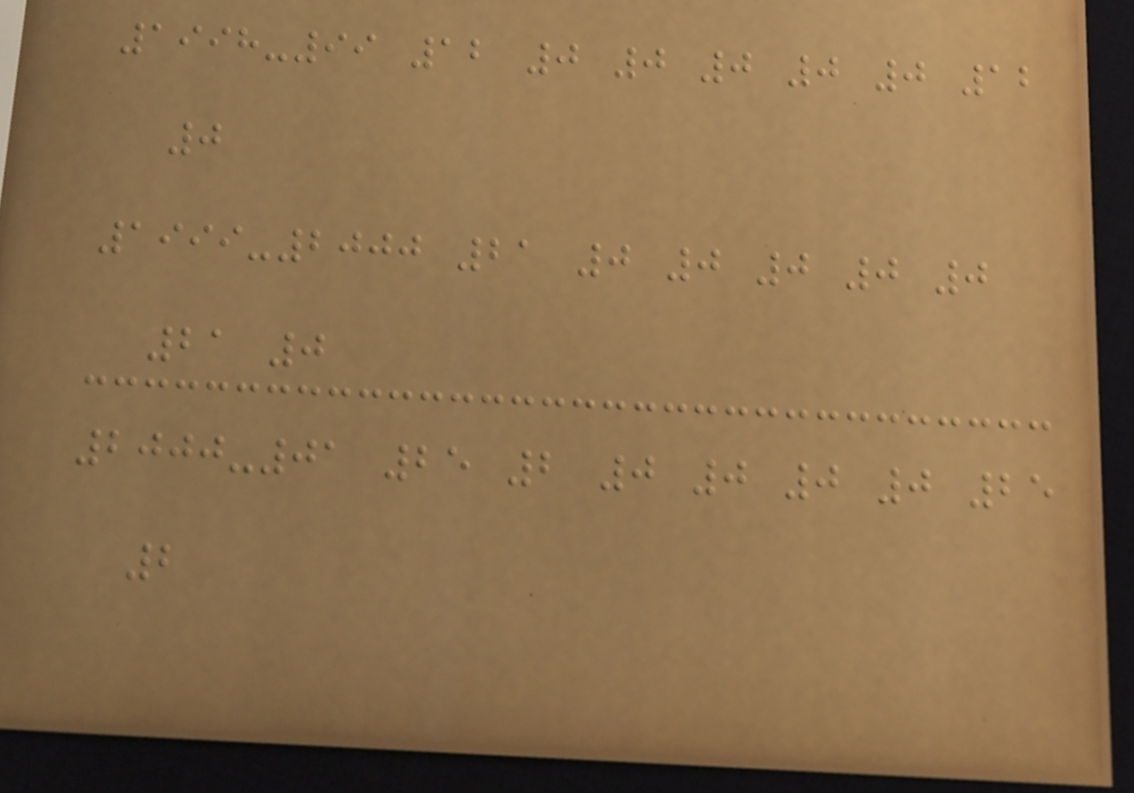1998-99 12 0 0 0 0 0 12
0
1999-2000 21 0 0 0 0 0
21 0
2000-01 25 2 0 0 0 0 25
2
